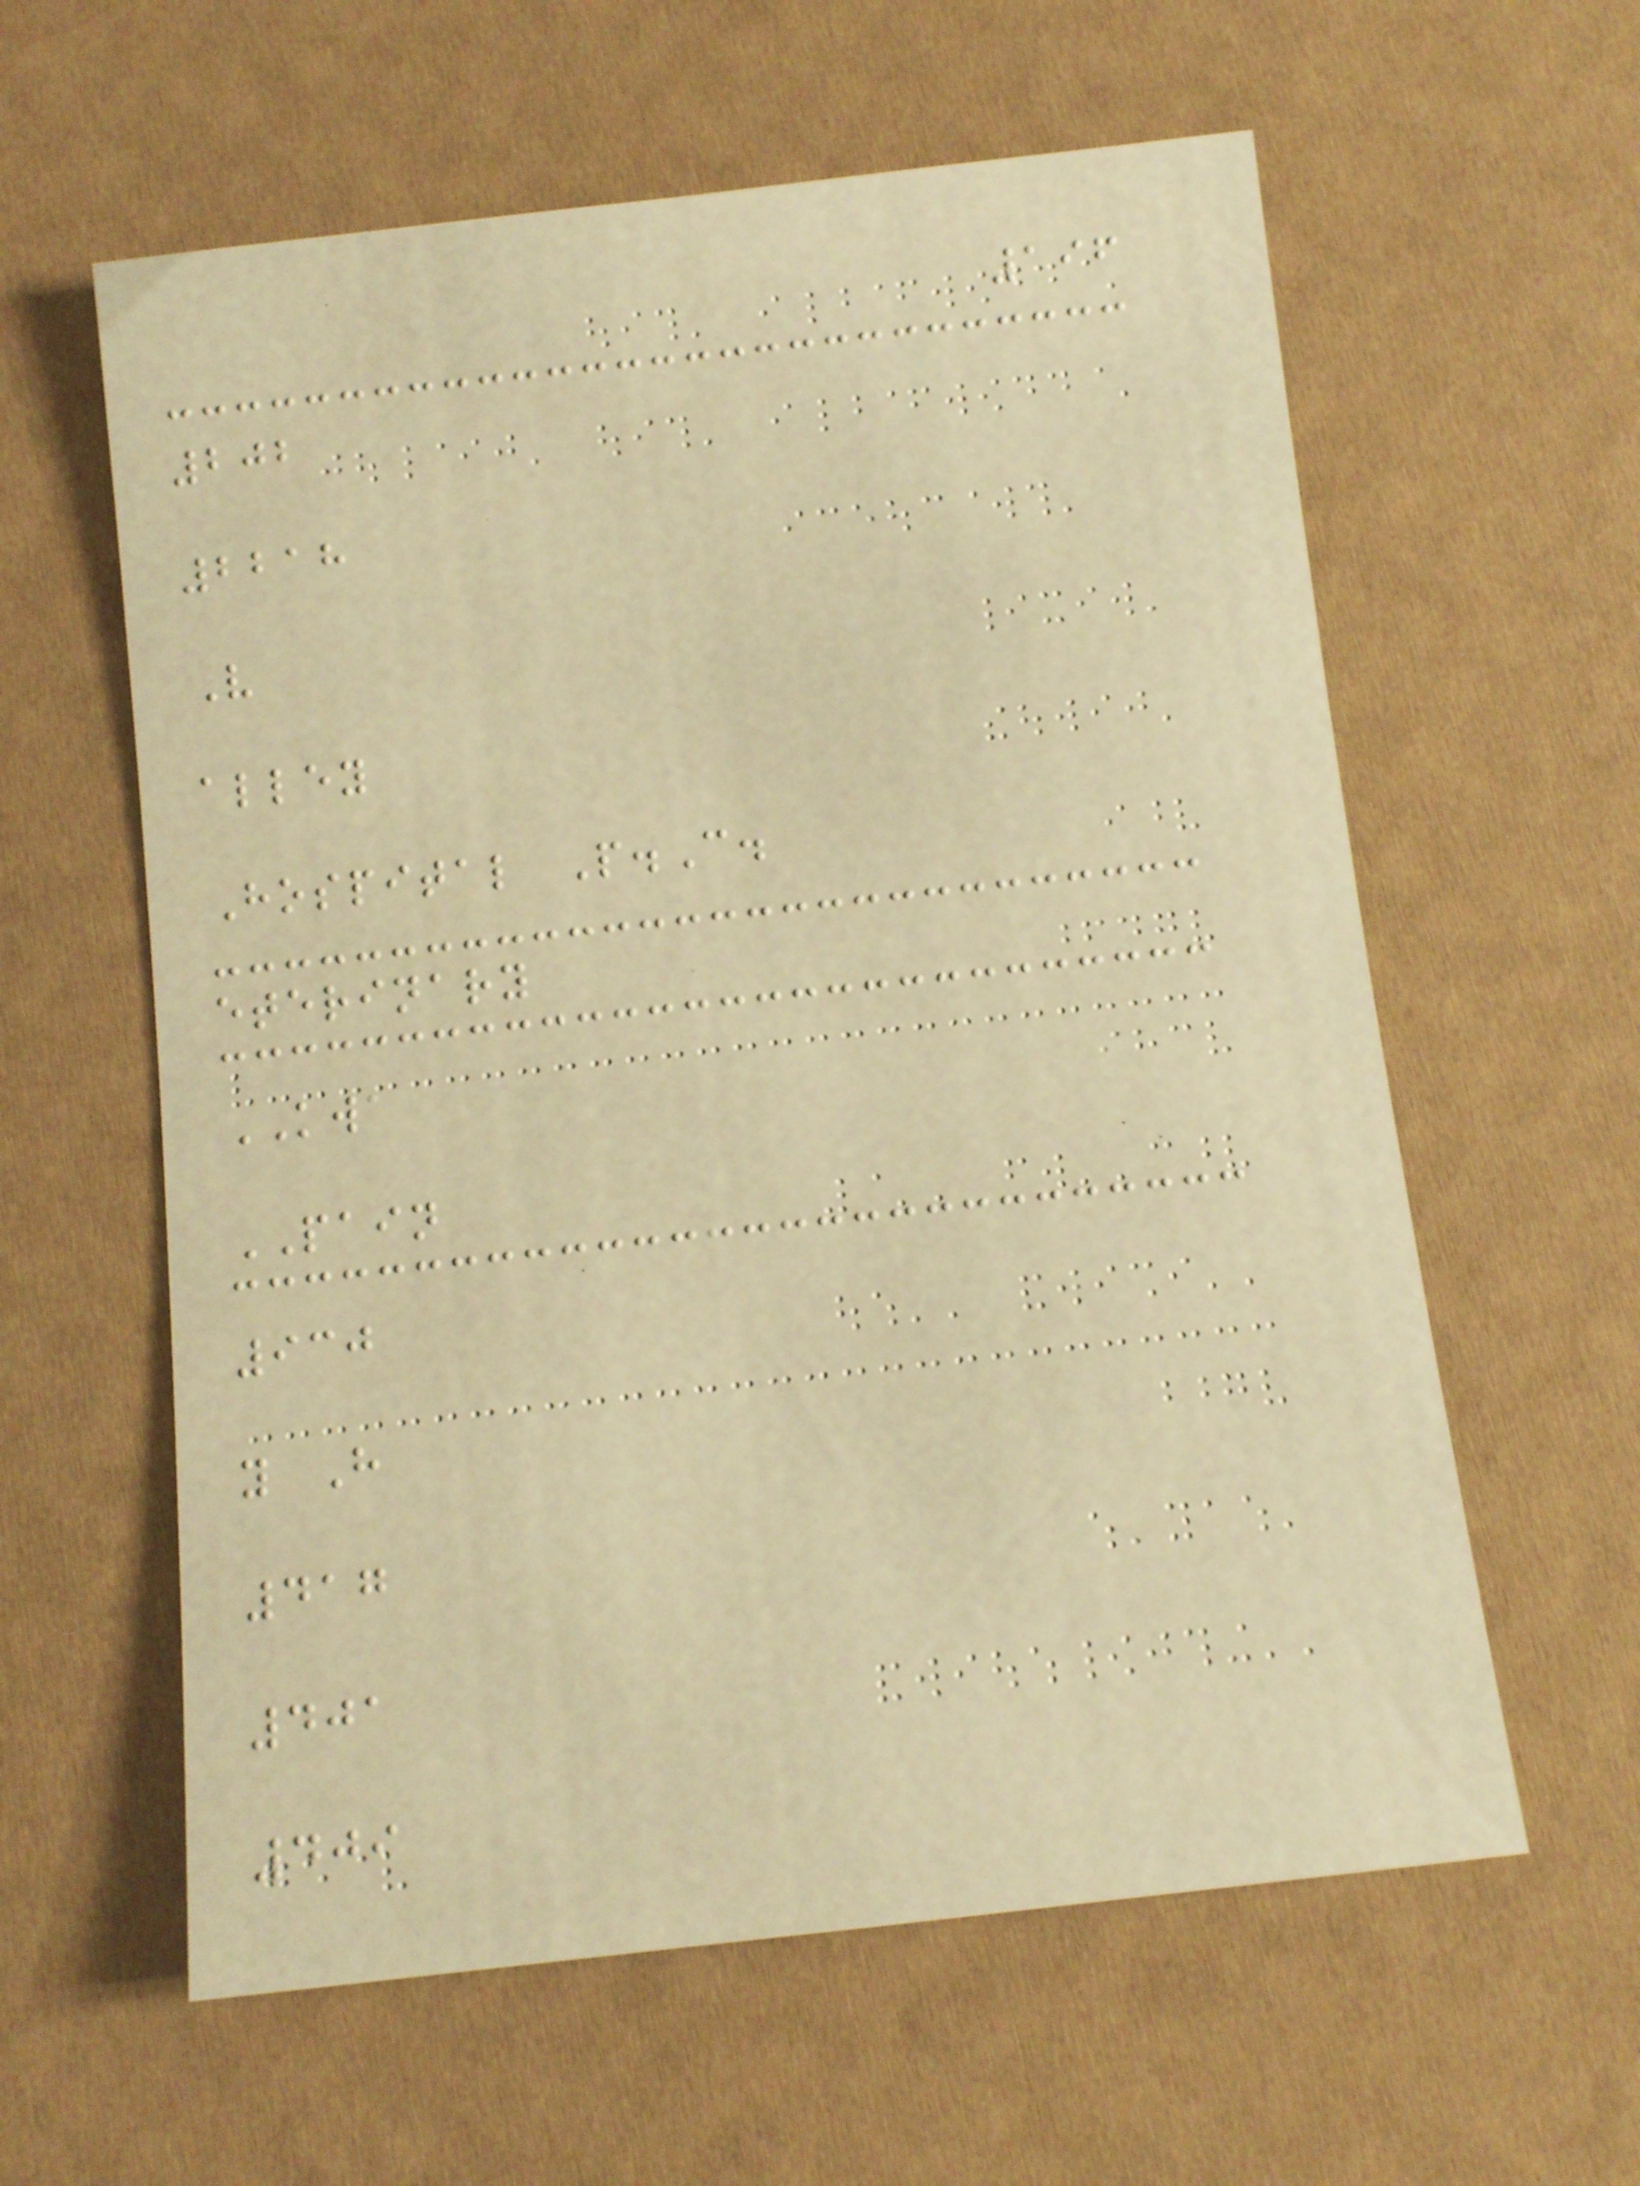196
202
2218
V
alley
Hospital P.C.
eterinary
KWA
PAIN
930
y H
417
401
409
